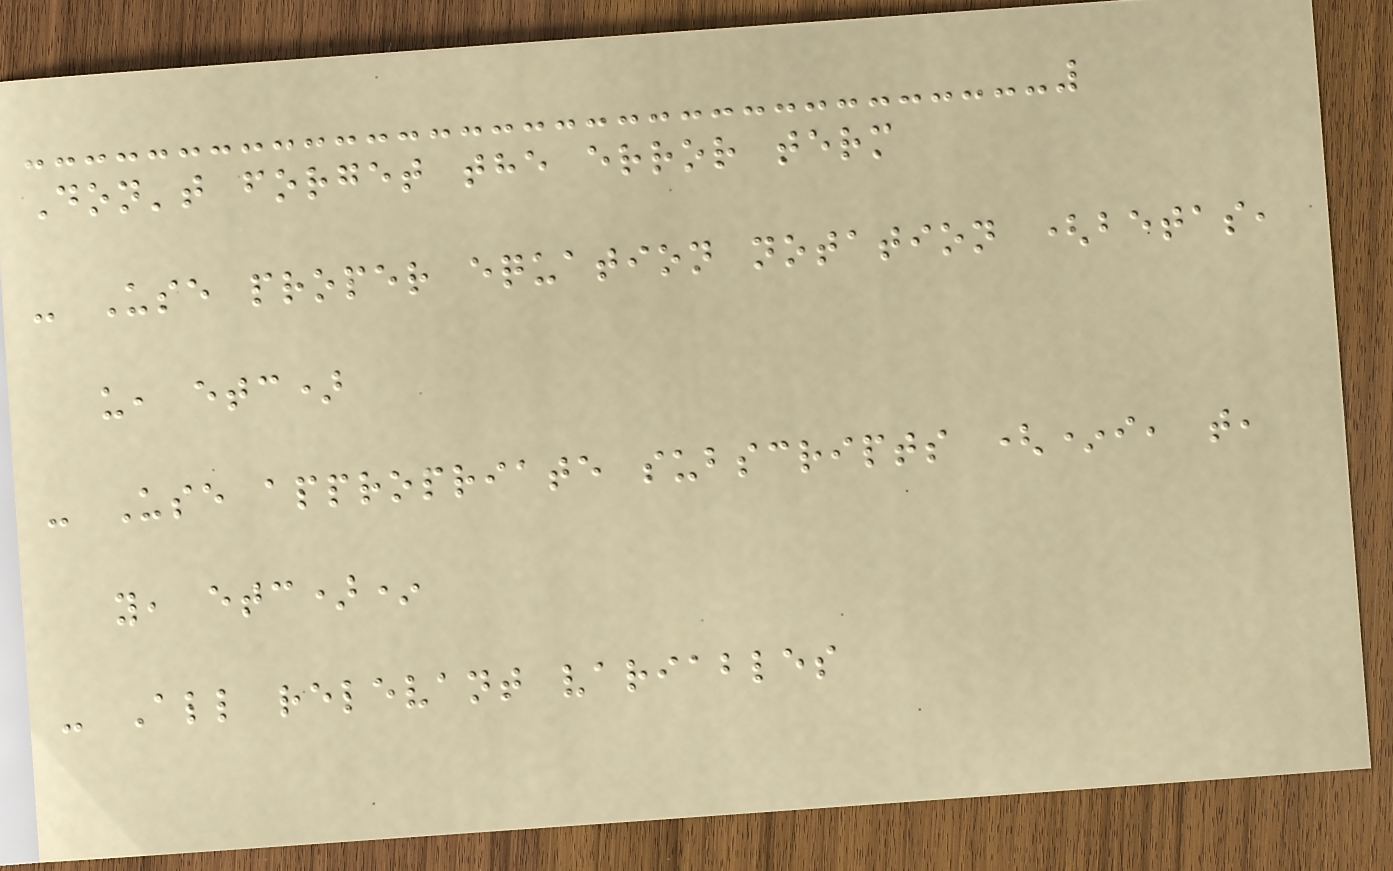Don't forget the error term
- Use proper equation notation (betas,
u, etc)
- Use appropriate subscripts (*i, t,
y, etc)*
- All relevant variables
